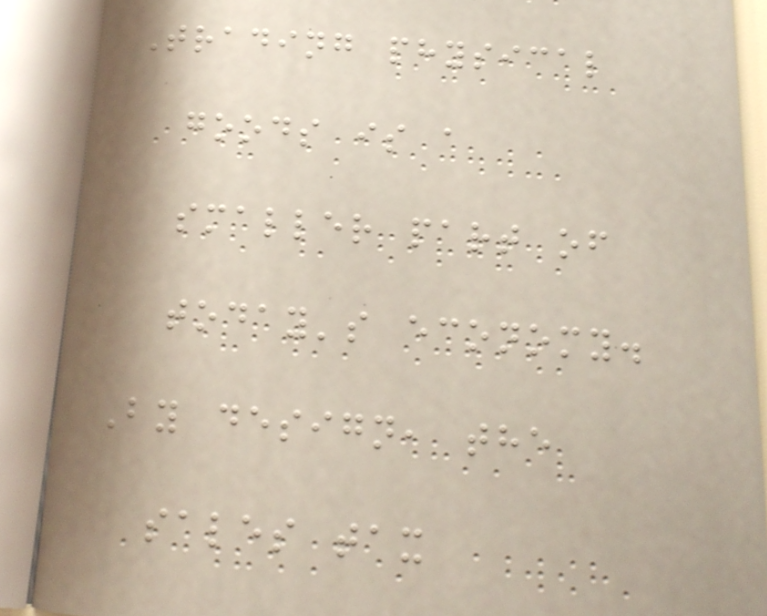Trading physical
goods is a
smaller part of
today's economy.
By design, the
sales tax
